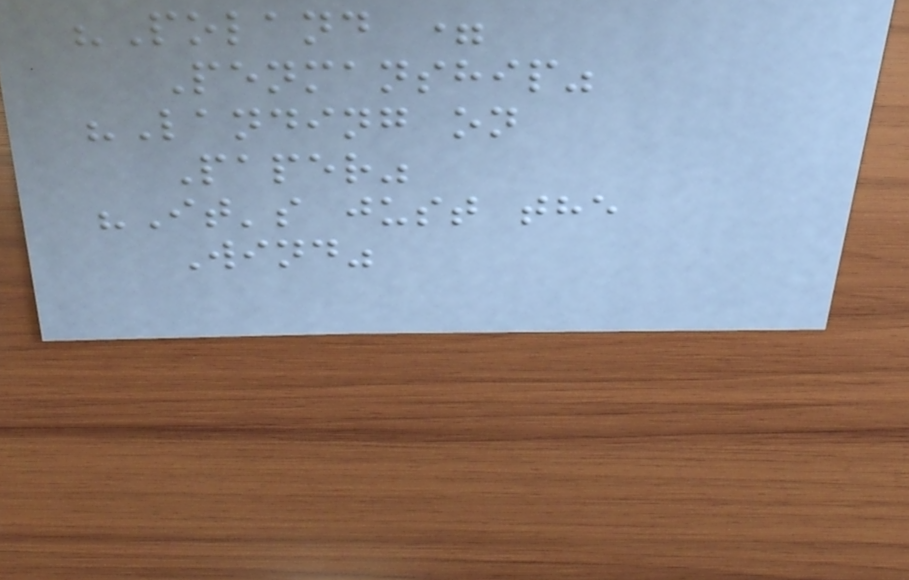"Poland =
Penmanship"
"Landing on
Paper"
"It's just the
Wind"
